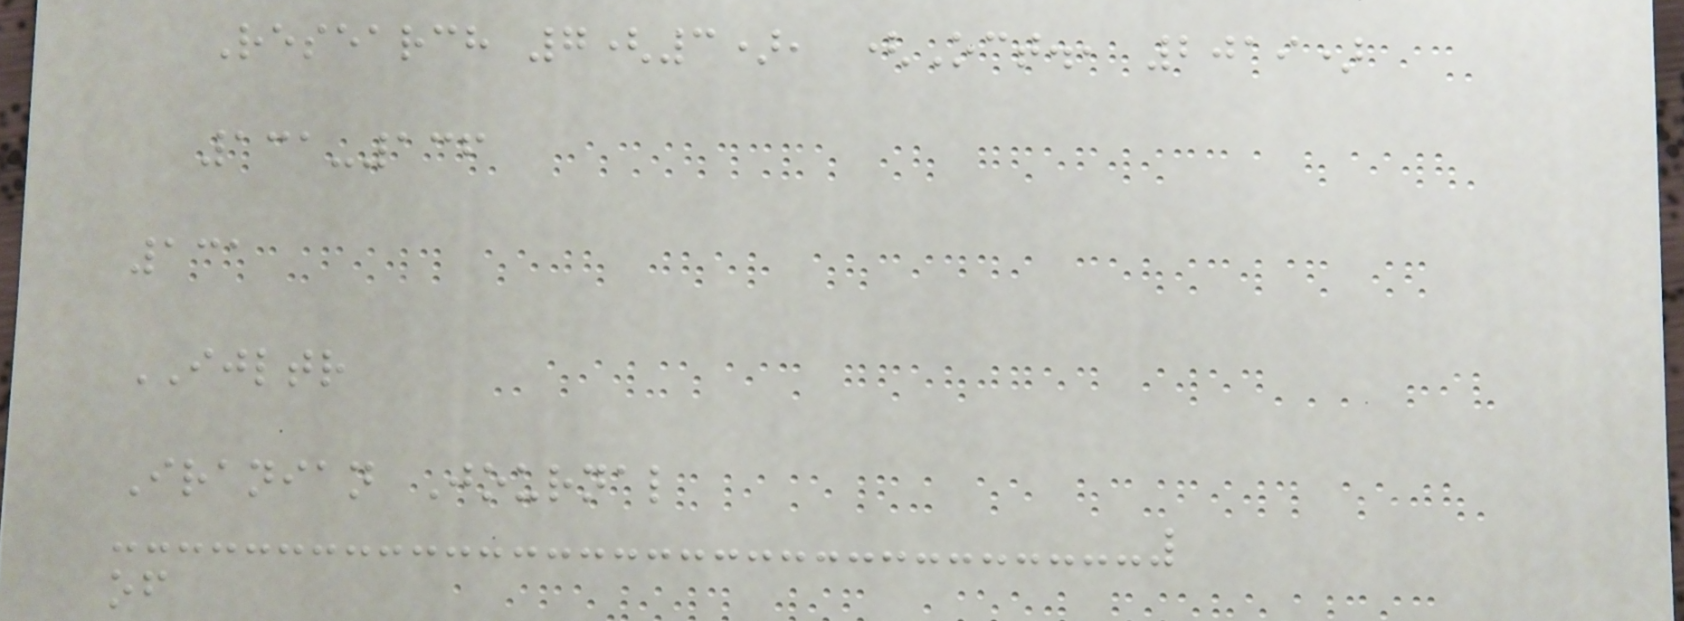Research 7(3), (Oct., 2019)
131-136
131
IJLTR
Iranian Journal
of
